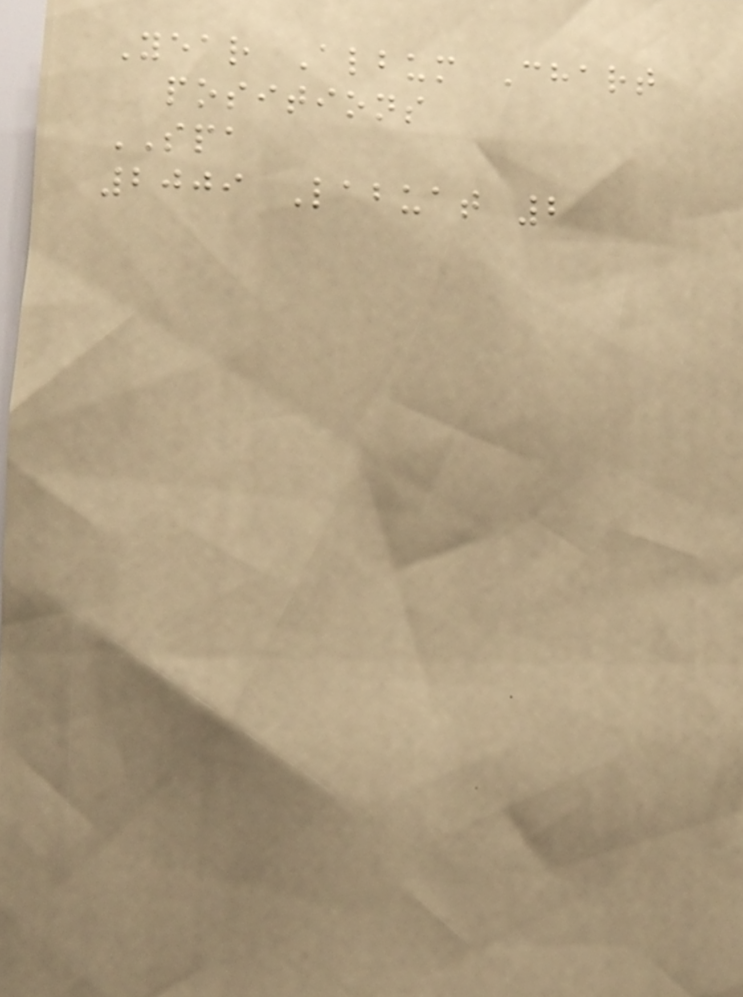Year Album Chart
positions
SPA
2009 Labuat 2
